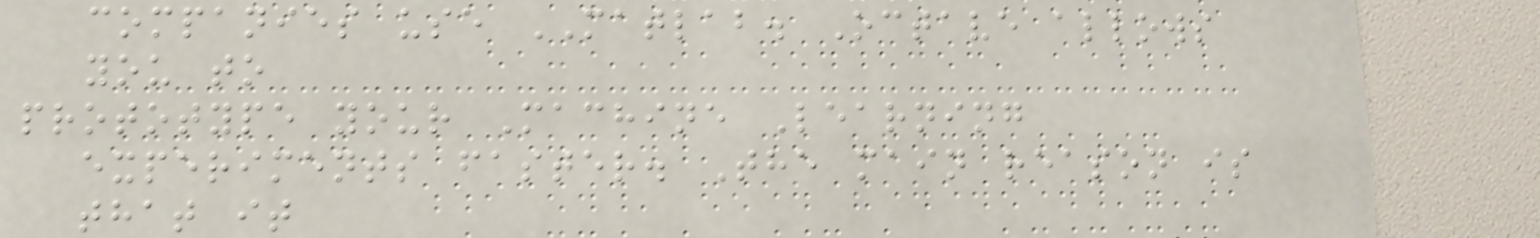companies use MATLAB. Octave allows
you to
prototype your Machine Learning
experiments faster. The main reason is
that it
